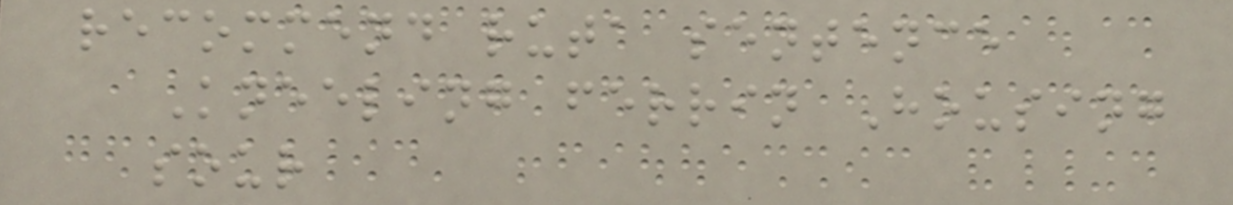recommend ruta sentence
Kneeling ferrin Housing
sour
